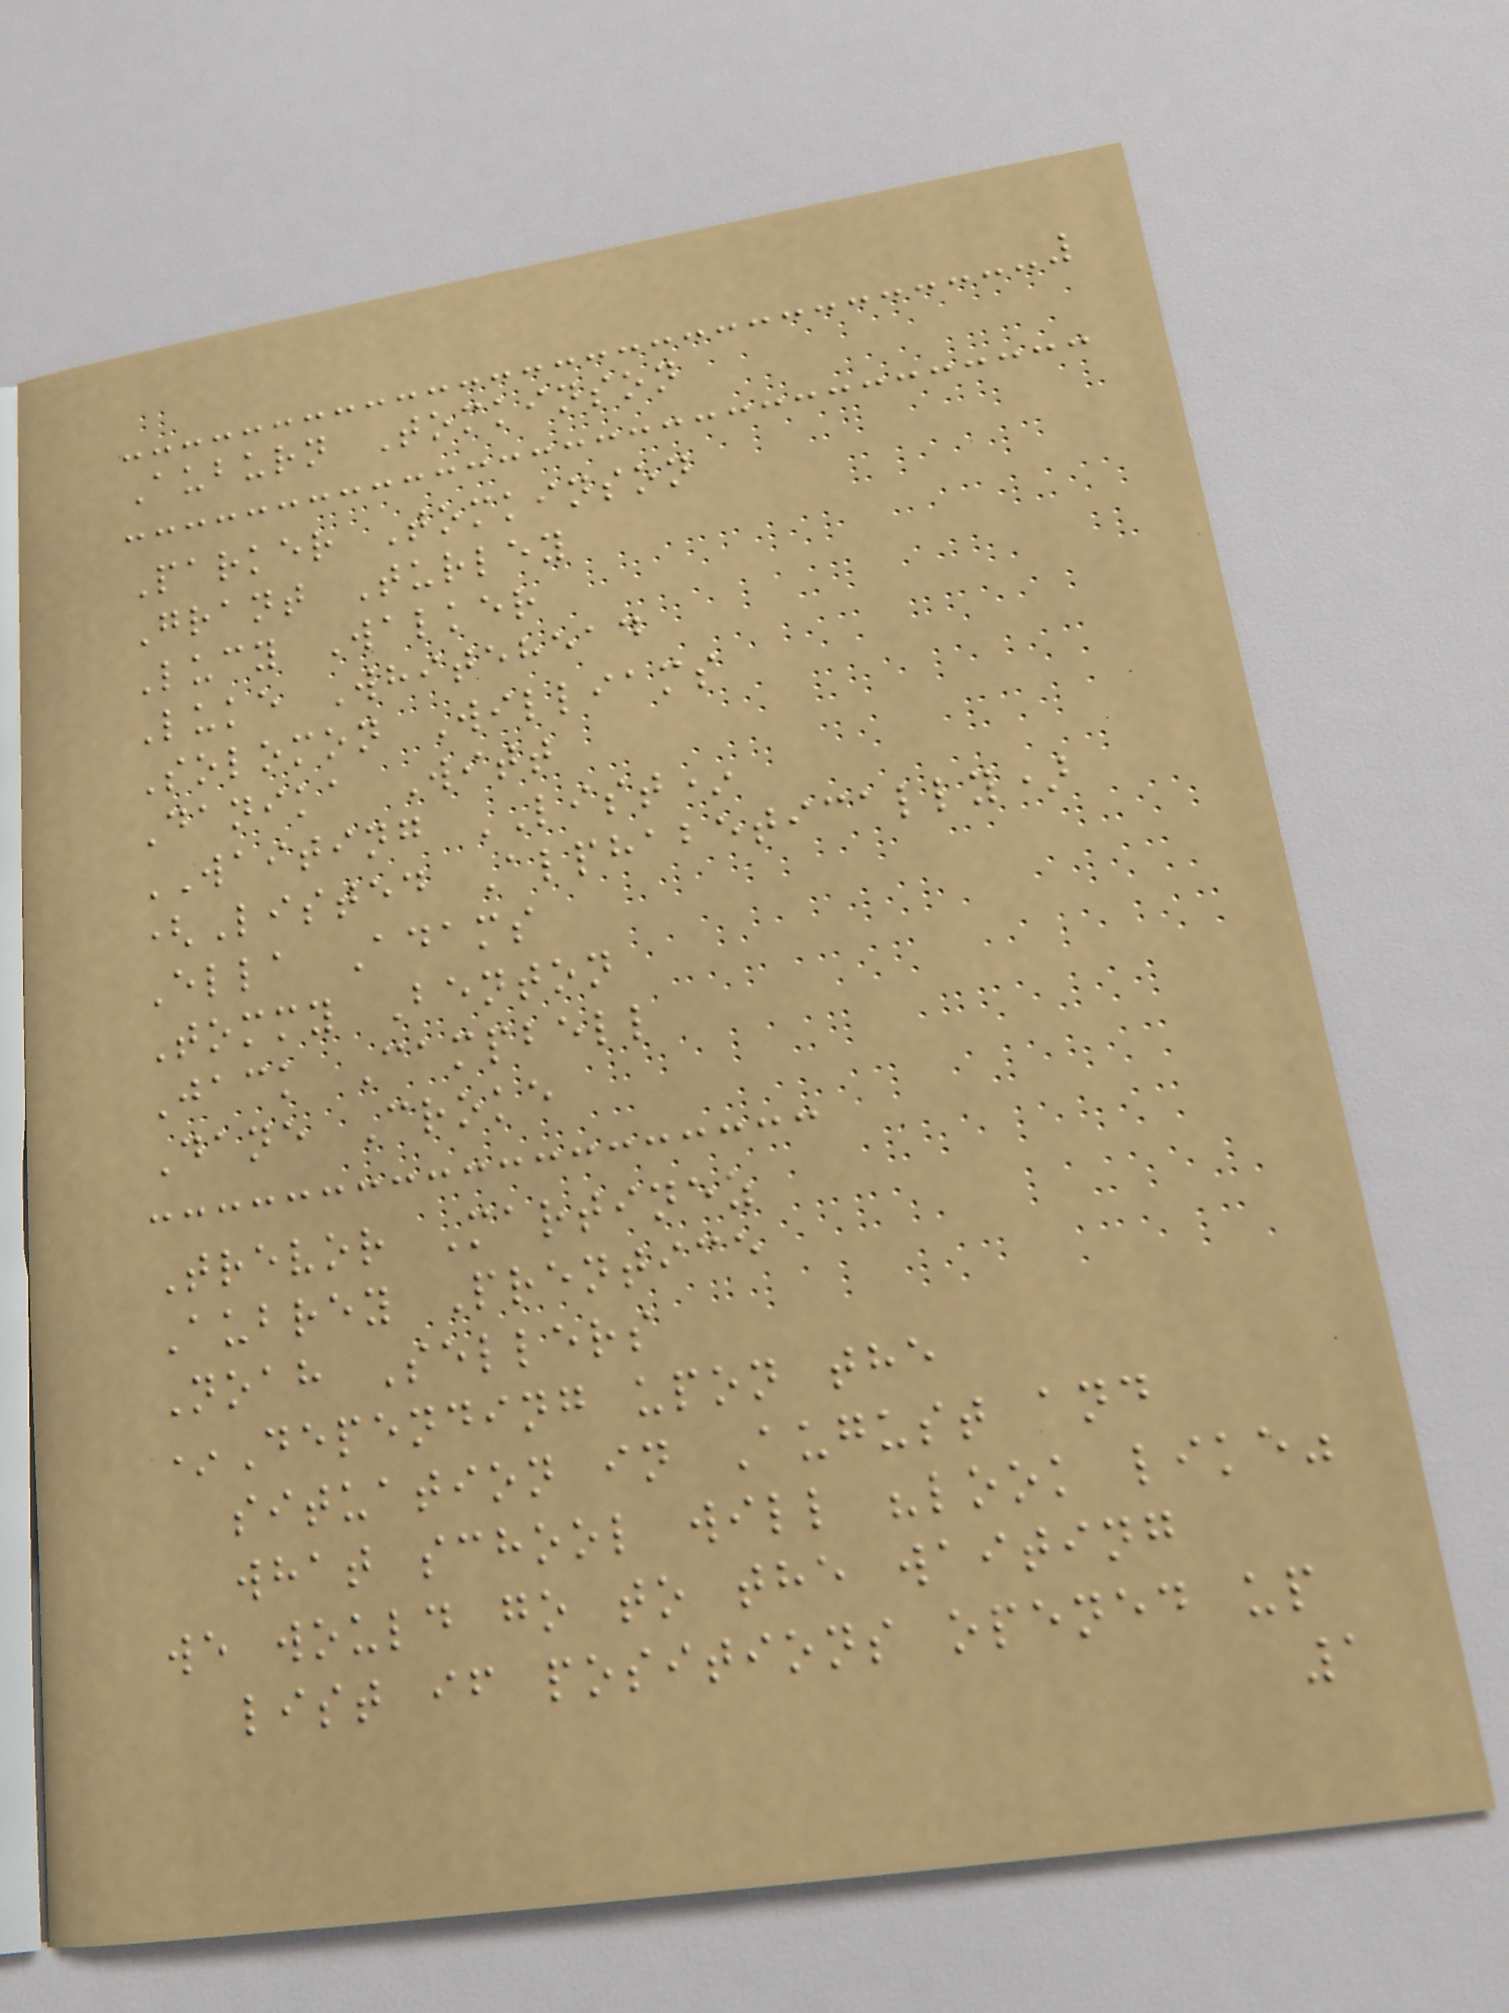Auburn Tomkinson
Parker Tomkinson
Grant Turley
Lucy Walker
Luke Whitehead
Solomon Williams
Danika Witt
WAITING LIST*
(Listed Alphabetically)
Ella Adams
Tommy Benton
Jack Campbell
Dane Croke
Trevor Martinez
Aubrey Prentice
Noah Sellers
*Depending upon the
situation in August and
what school will "look like"
we would go to the waiting
list if positions opened up
1
